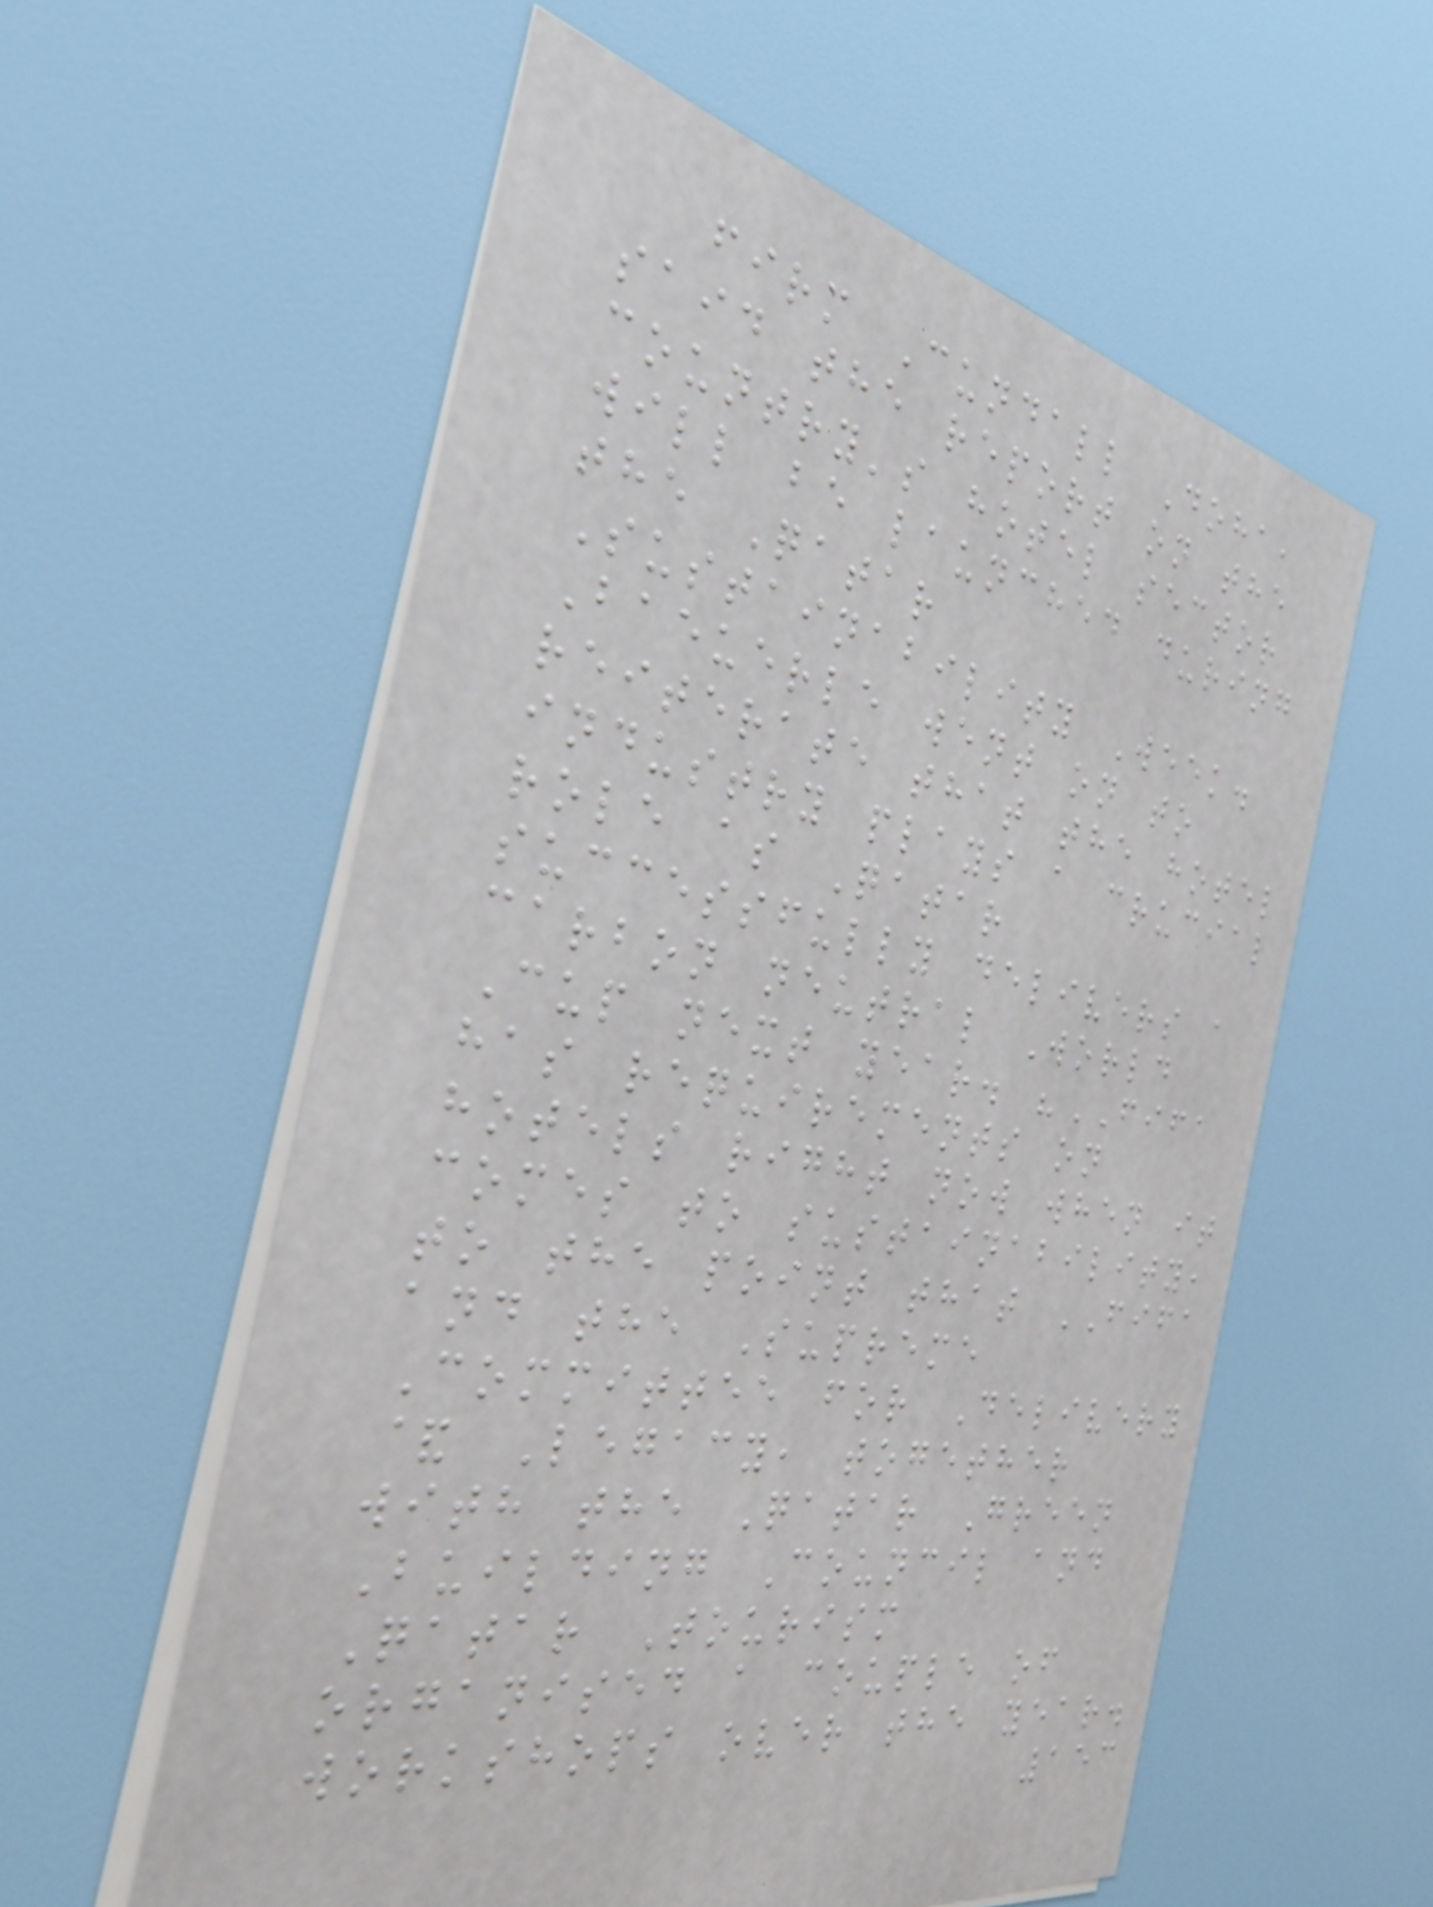firm Cundall Doha,
said the report on the
country's hotel sector
will be launched during
the Qatar
Sustainability Week.
Baeuerle went on to
reiterate that the hotel
industry plays a crucial
role as Qatar
successfully delivers a
carbon neutral World
Cup next year. "FIFA
has requirements on
hotels right now when it
comes to sustainability,
to the point that FIFA
and the Supreme
Committee for Delivery
& Legacy, together
with the Qatar Green
Building Council and
Qatar Tourism
organised a couple of
workshops over the year.
153
